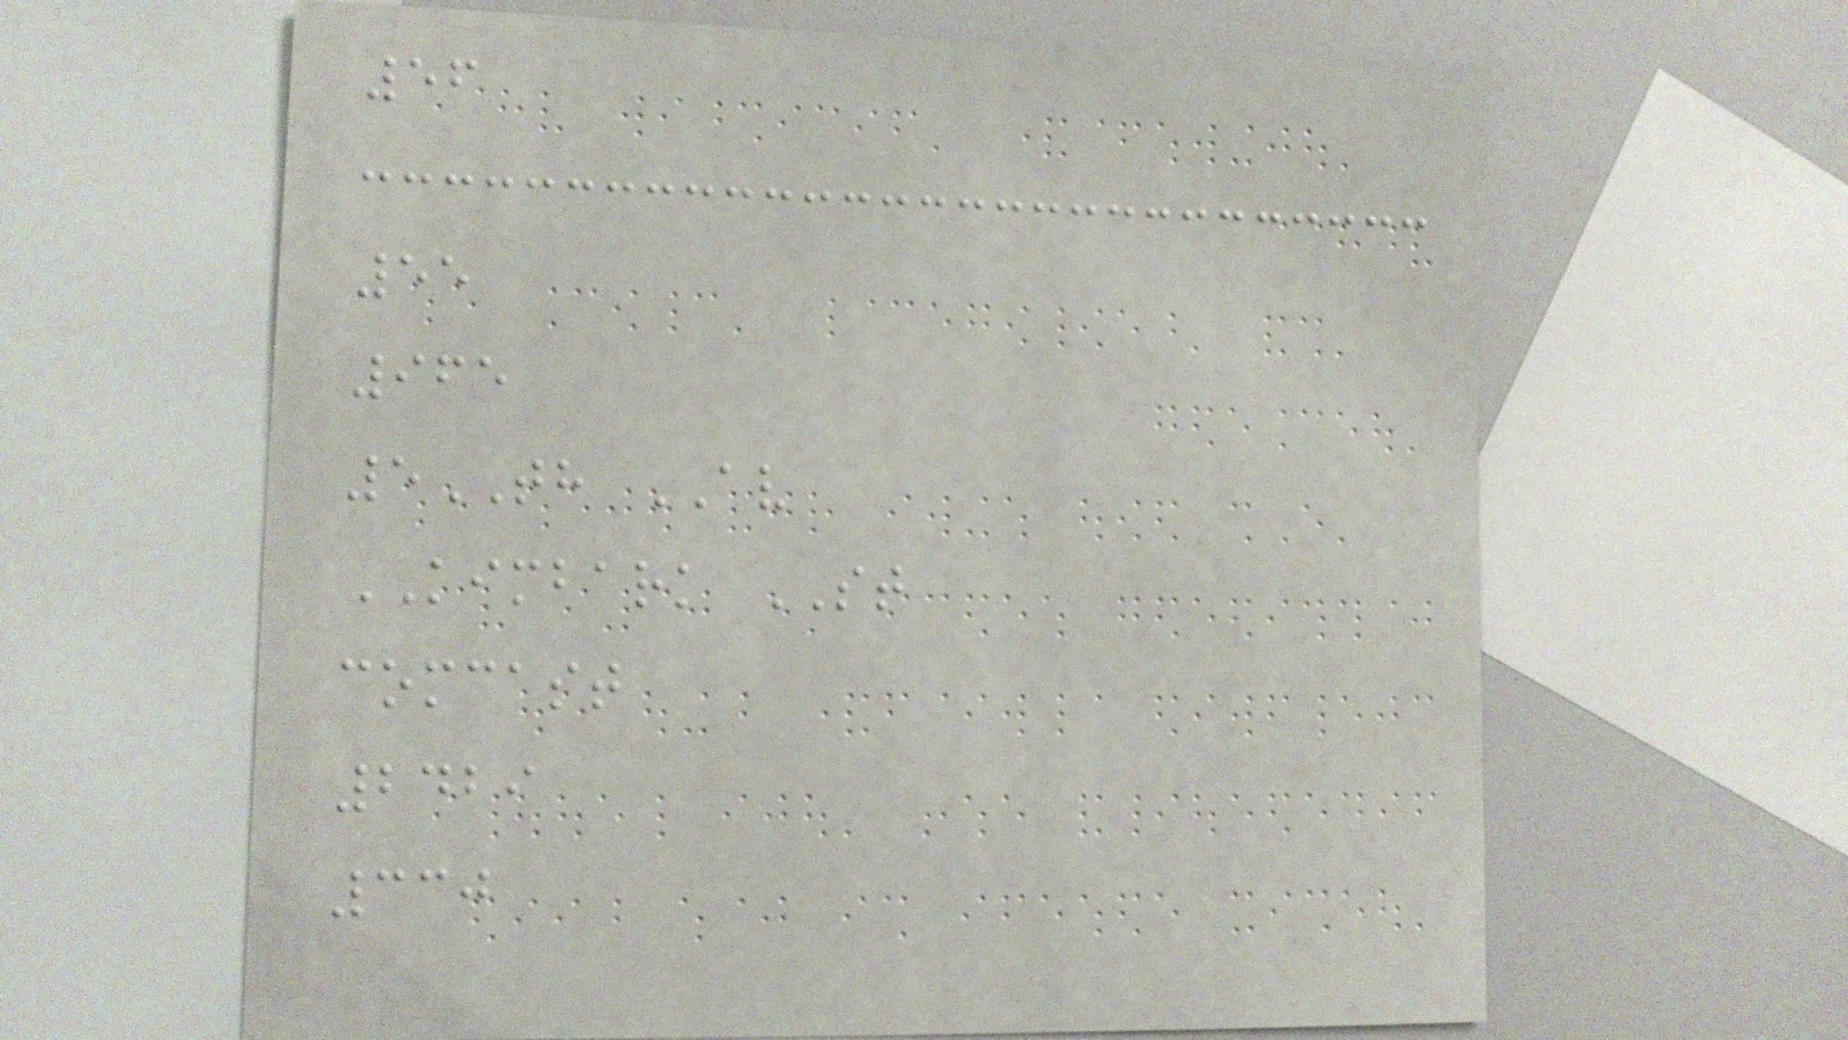56
55
965
5TH AV
KIMBARK ST
comcast
2429
330
